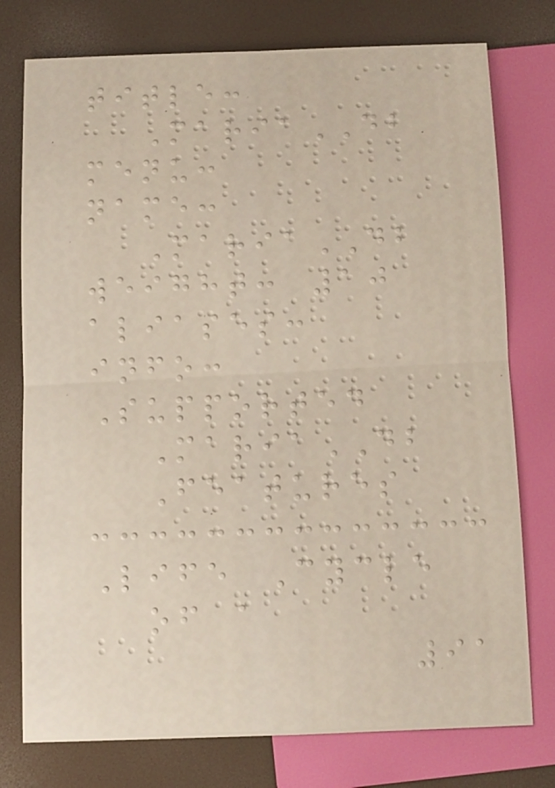title:
MariaDB
menu:
name:
MariaDB
weight: 10
aliases:
info:
Supported
MariaDB
Features
Life Cycle
of a
91
